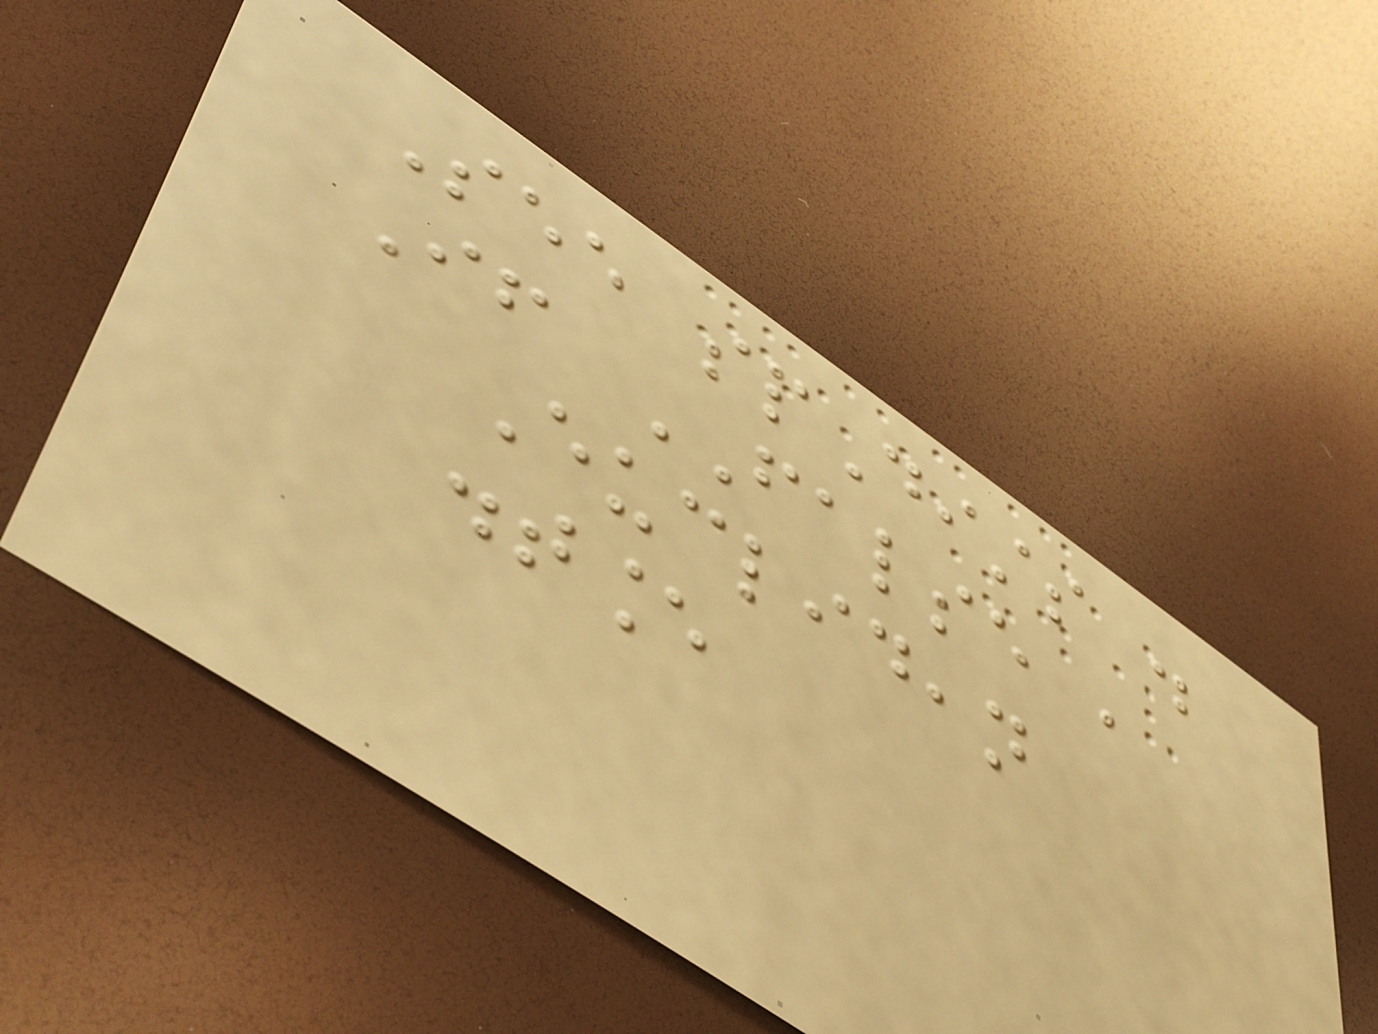See spDists .
If FALSE ,
Euclidean
distance
